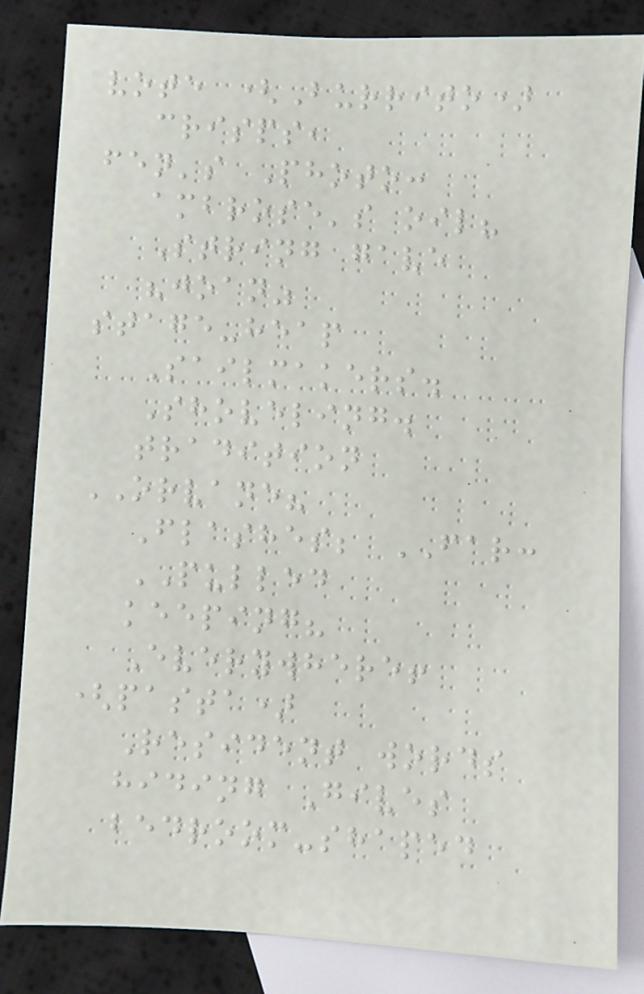vote (Burrito)
crisps,
fen's Photo:
ambrose's oil?
String gave
"joan"
stage-heap
Sailmakers.
Shoveling.
tradition
ORVANE?
Flashes; FAR:
PULLED
keeping?
Everywhere!
(pasta)
Resident words
hiding Gives
bedroom-shaped
